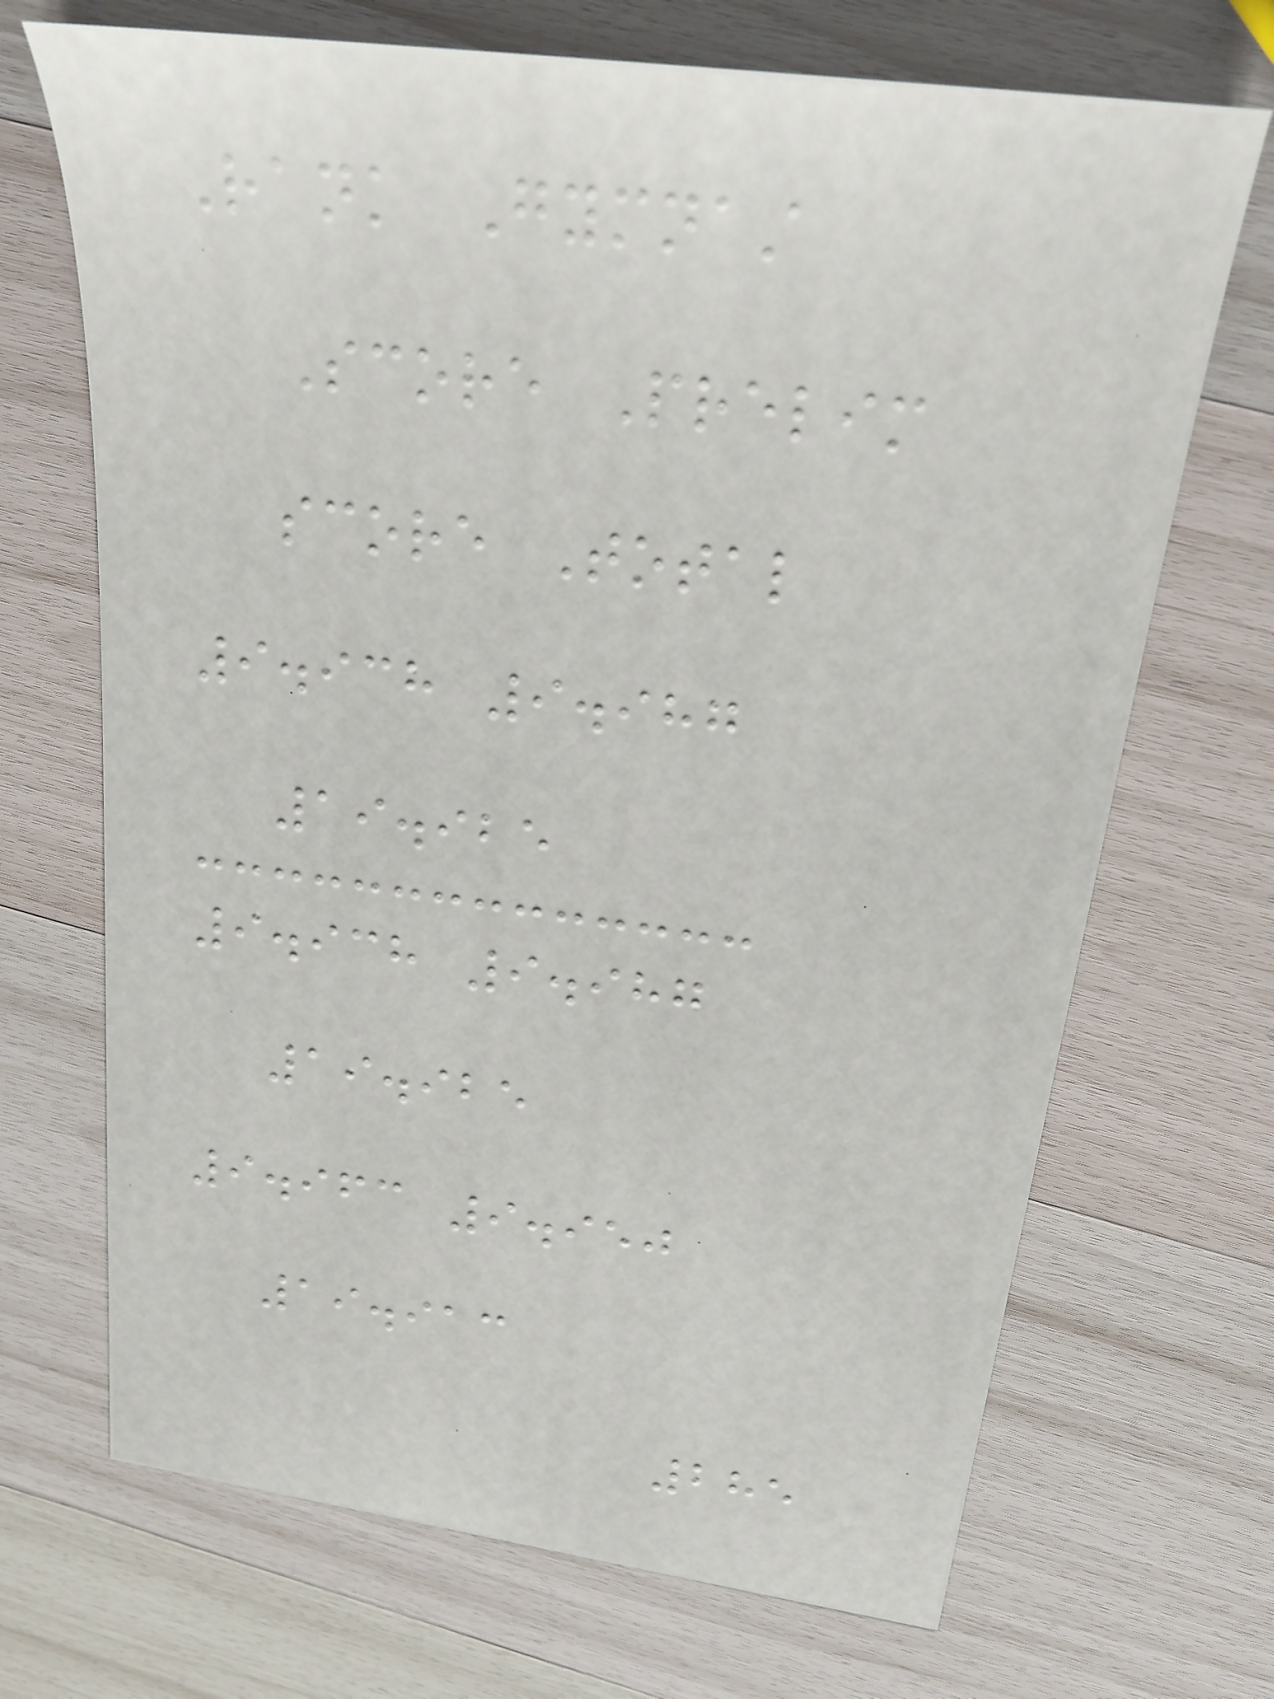Rank Gymnast
Score Prelim
score Total
9.938 9.987
19.925
9.938 9.987
19.925
9.963 9.950
19.913
285
